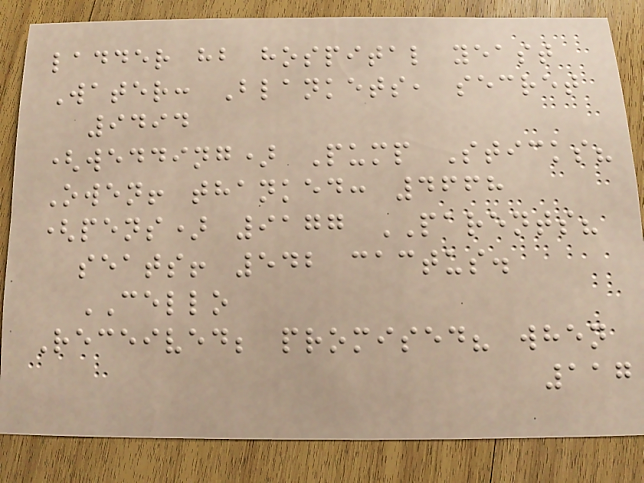ladder hb hospital yeast
Water: Blankets, secret
9494
(wedding) Pump Sticks?
Owen! thanked: 4668
(pens) 9177 PARENTS?
seats! 542 cactus.
CELLO
Received; promised? when
117
